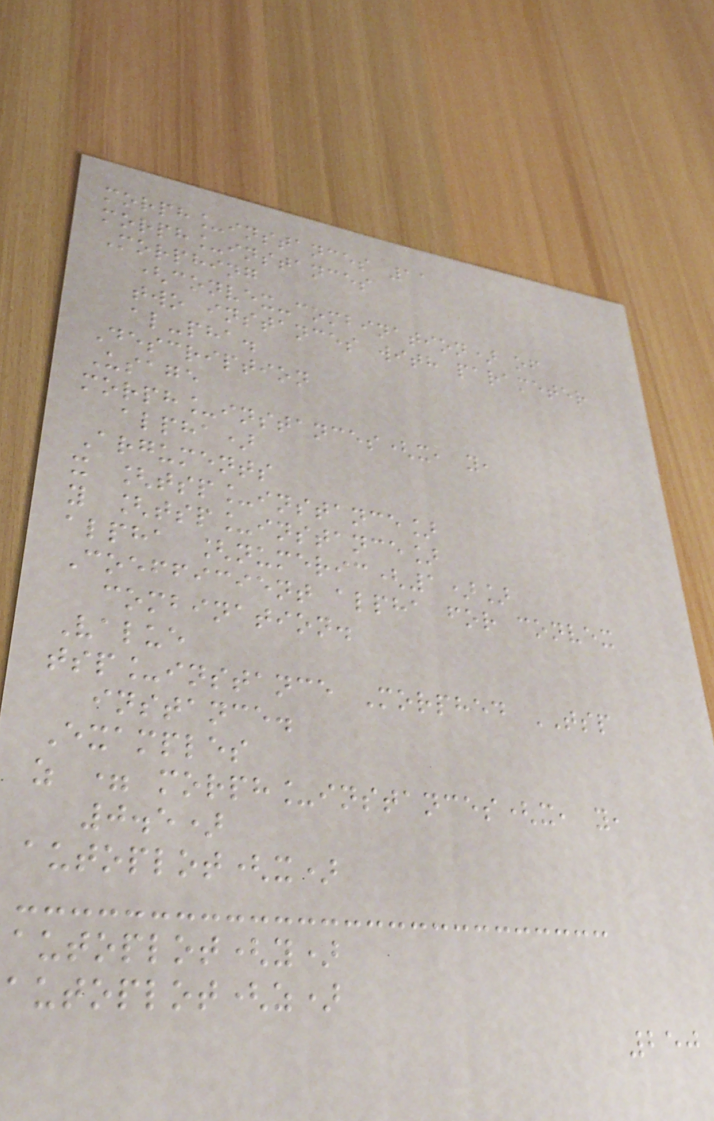morph_instances 11
morph_instances
Morphing
(convex-combination) of
two instances with parameter
al-pha.
Description
Usage
morph_instances(x, y,
alpha)
Arguments
x [tsp_instance]
y [tsp_instance]
alpha [numeric(1)]
Coefficient alpha for convex
combination.
Value
tsp_instance Morphed TSP
instance.
Examples
z = morph_instances(x, y,
0.5)
autoplot(x)
autoplot(y)
autoplot(z)
250
